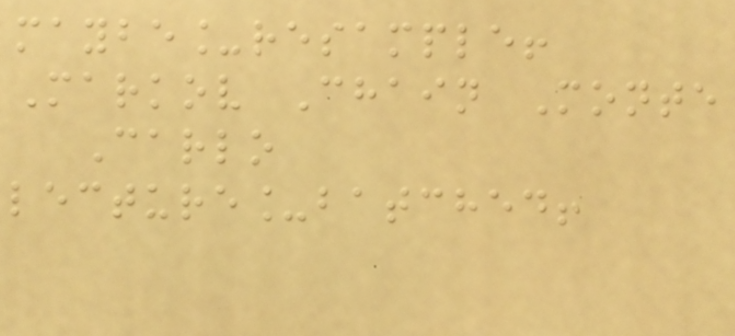maybe_resample!
Markov Chain Monte
Carlo
lecture_batched!
